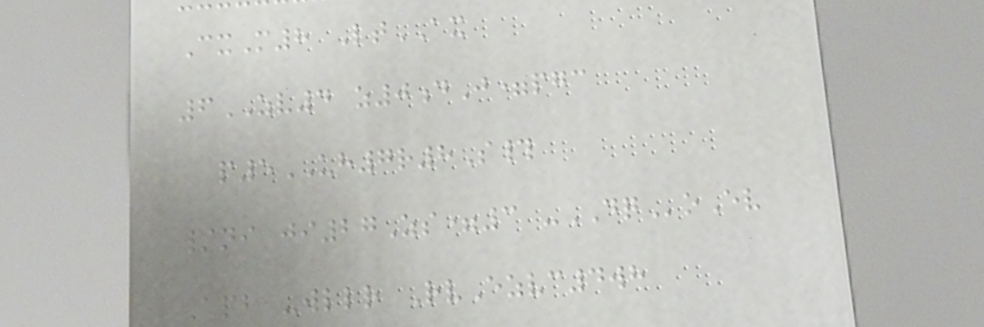CxM8 LtAX
6ZV4 z0dJ=pgc
p5UH7r8S#
/ni ji27Zs=3 -DQoEv
Apb -wllr RvEzvc4wh
